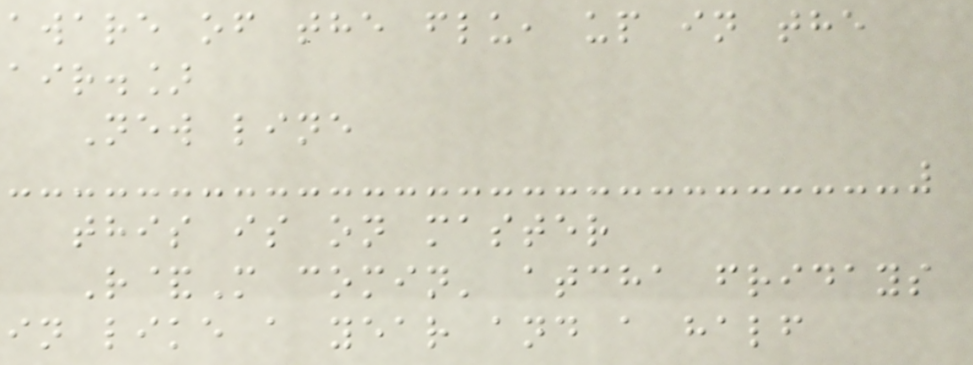aware of the flu, up in the
air.]
New line
this is on master
R&M comin' atcha fridays
in like a year and a half
